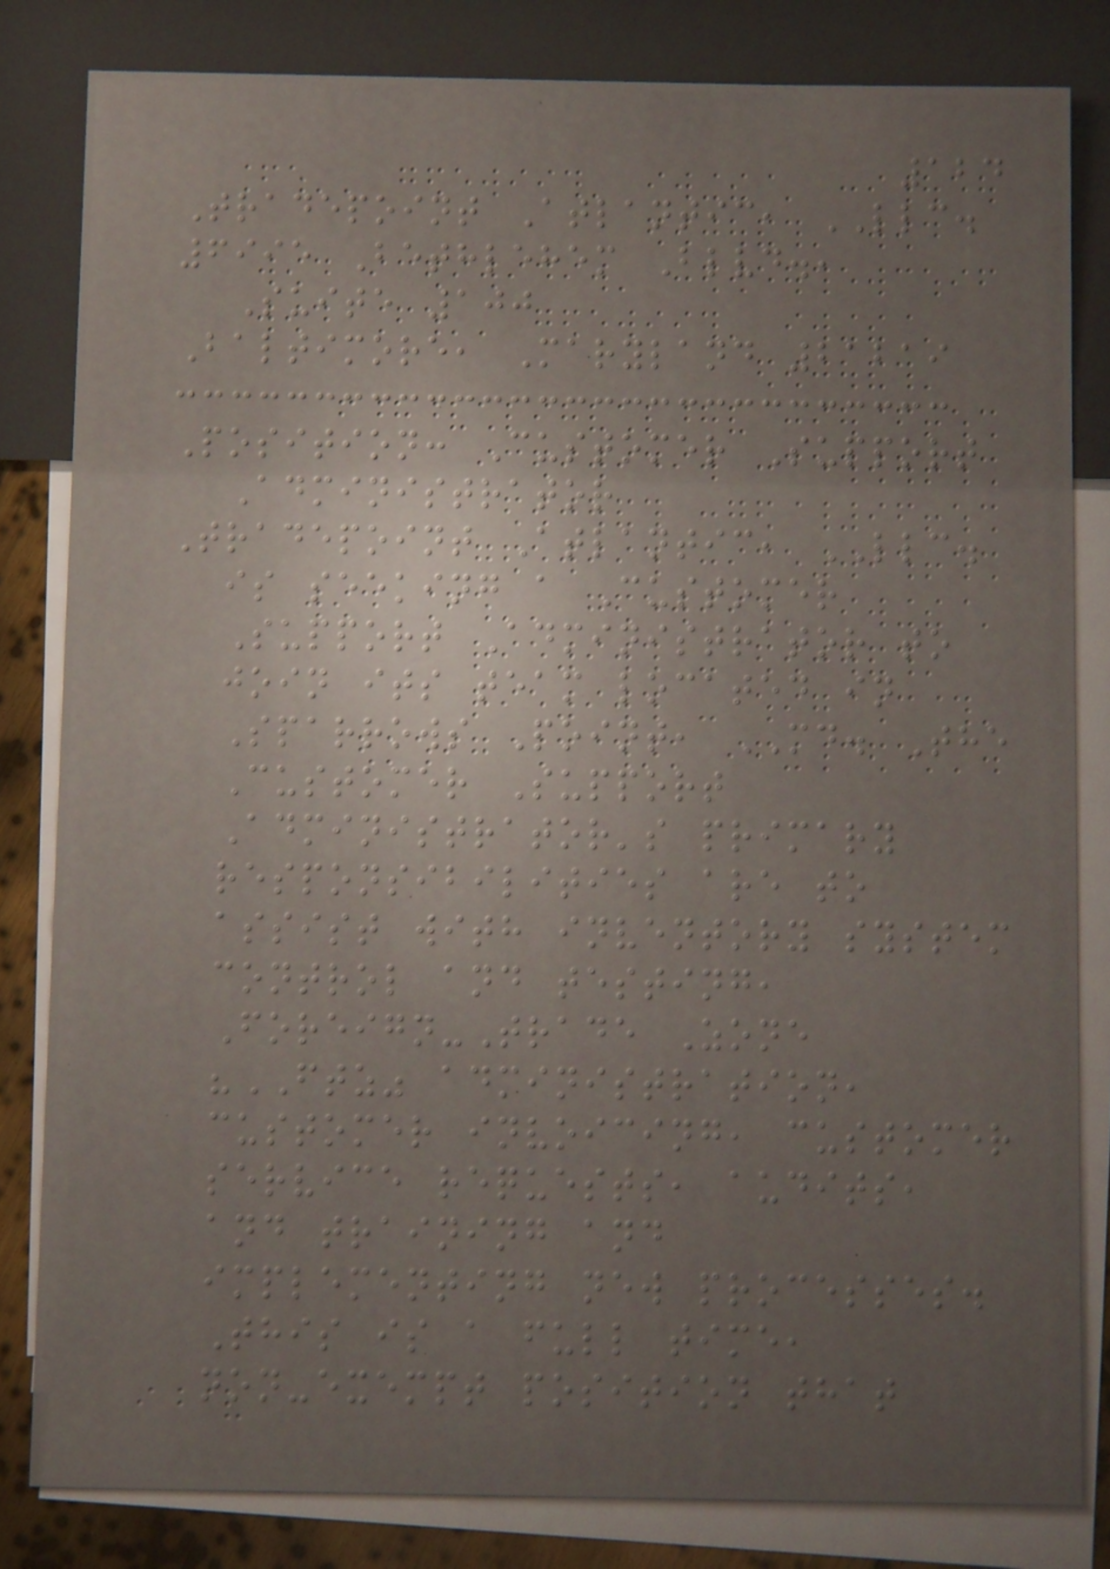124
Tradepoint Atlantic, LLC.
6995 Bethlehem Blvd.,
Suite 100
Baltimore, Maryland 21219
Position: Customer Support
Administrator
Tradepoint Atlantic, LLC.
is seeking a Customer
Support Administrator to
join its team located in
Sparrows Point, MD. The
Customer Support
Administrator's primary
responsibilities are to
assist with inventory system
control and testing,
Foreign-Trade Zone
"FTZ" administration,
customer invoicing, customer
service requests, audits,
and training and
implementing new processes.
This is a full time,
non-exempt position that
